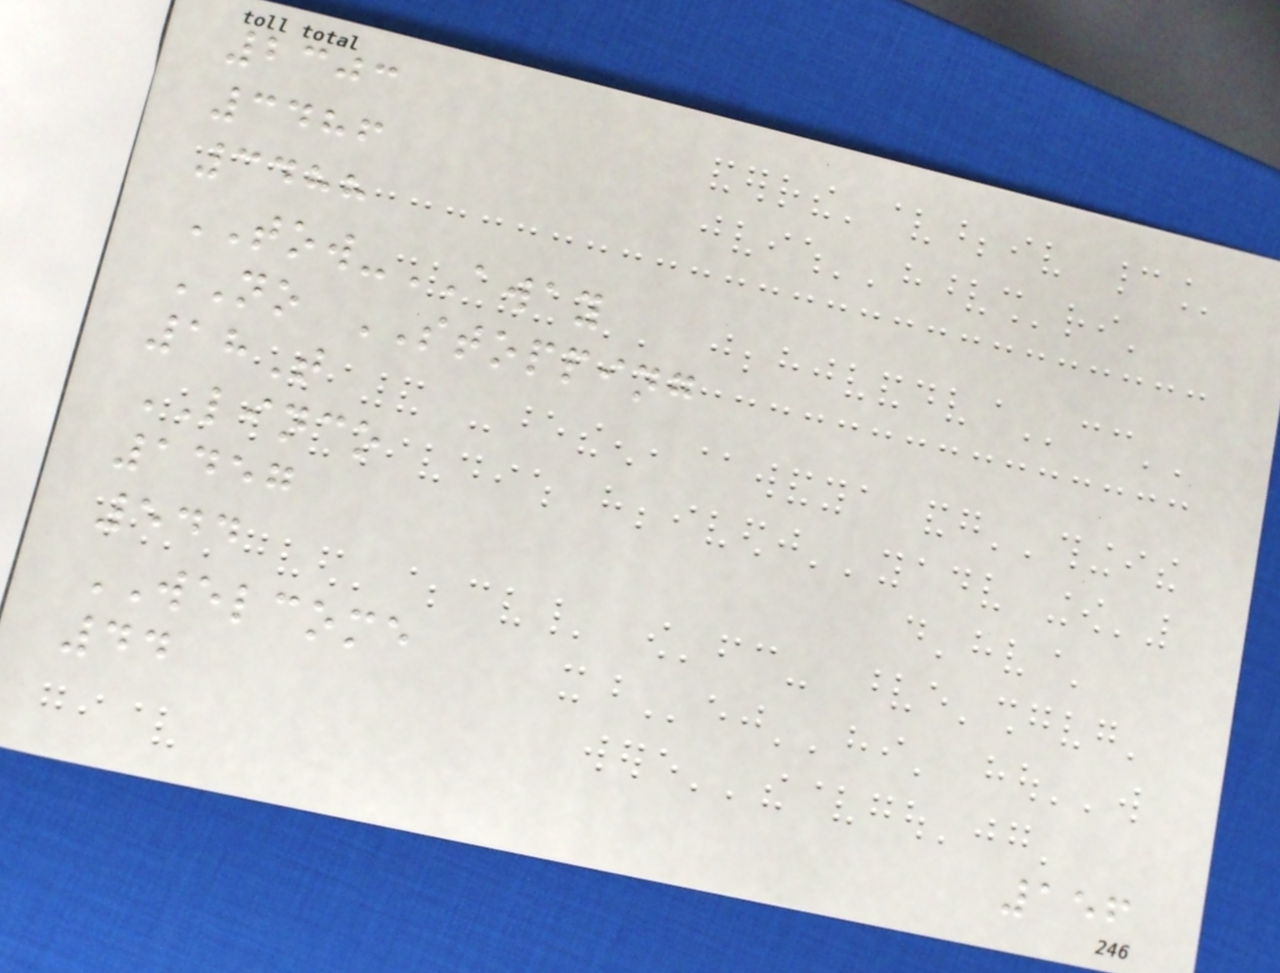2303
3486
3488
TOW-AWAY
NO STOPPING
18T
LINCO
1457
544
WELCOME
44
156
